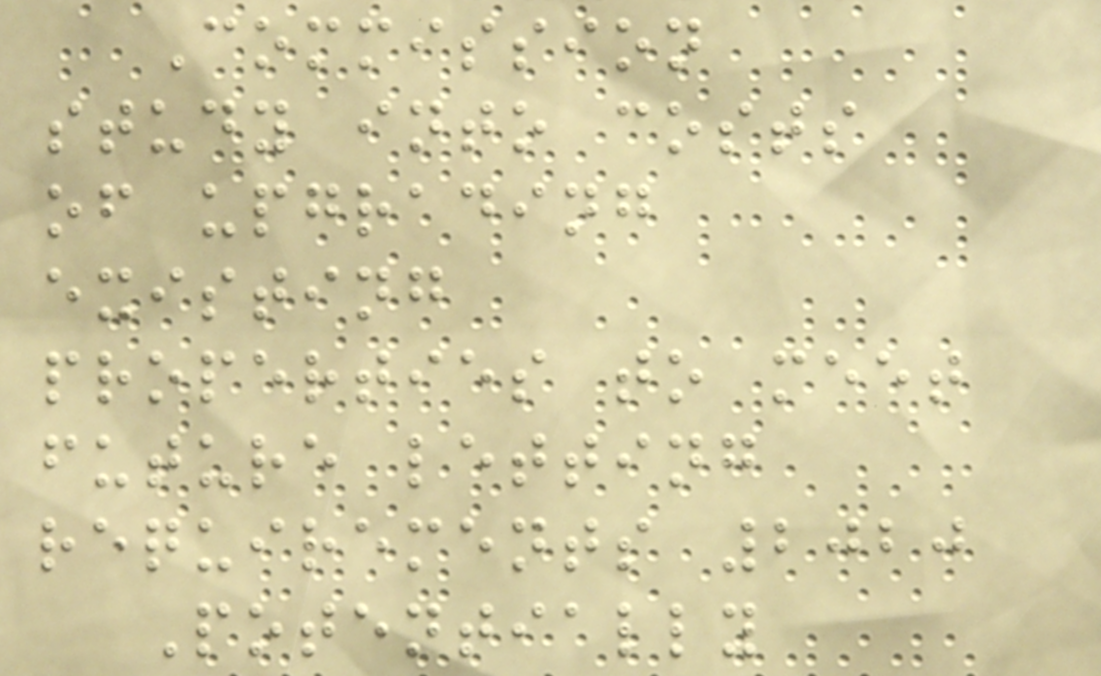Commission
study into costs
of upgrading
existing
properties to meet
future letting
requirements 2020
Potentially
